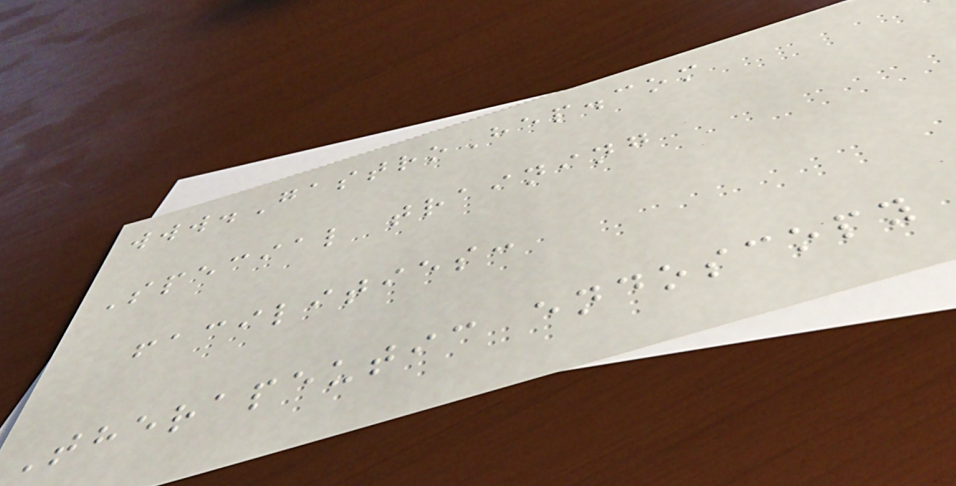www.GastroHep.com
Special training
facilities:
Therapeutic endoscopy
